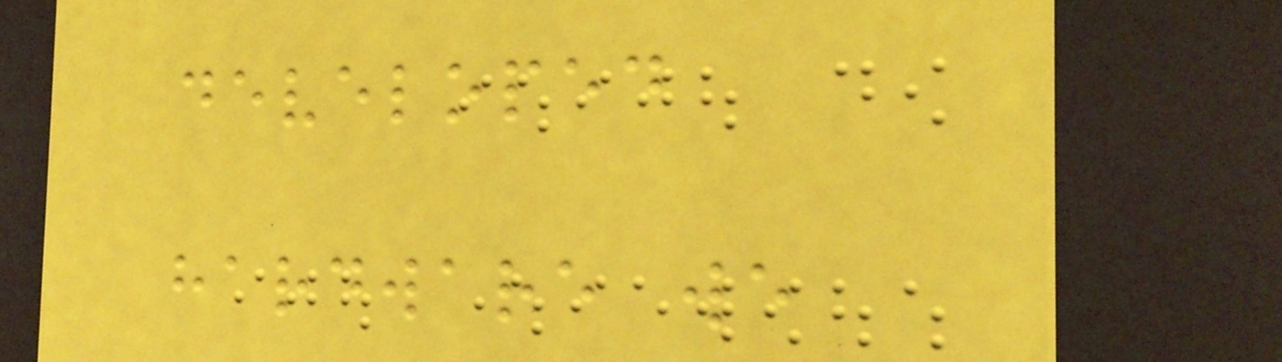developed
hardware we
